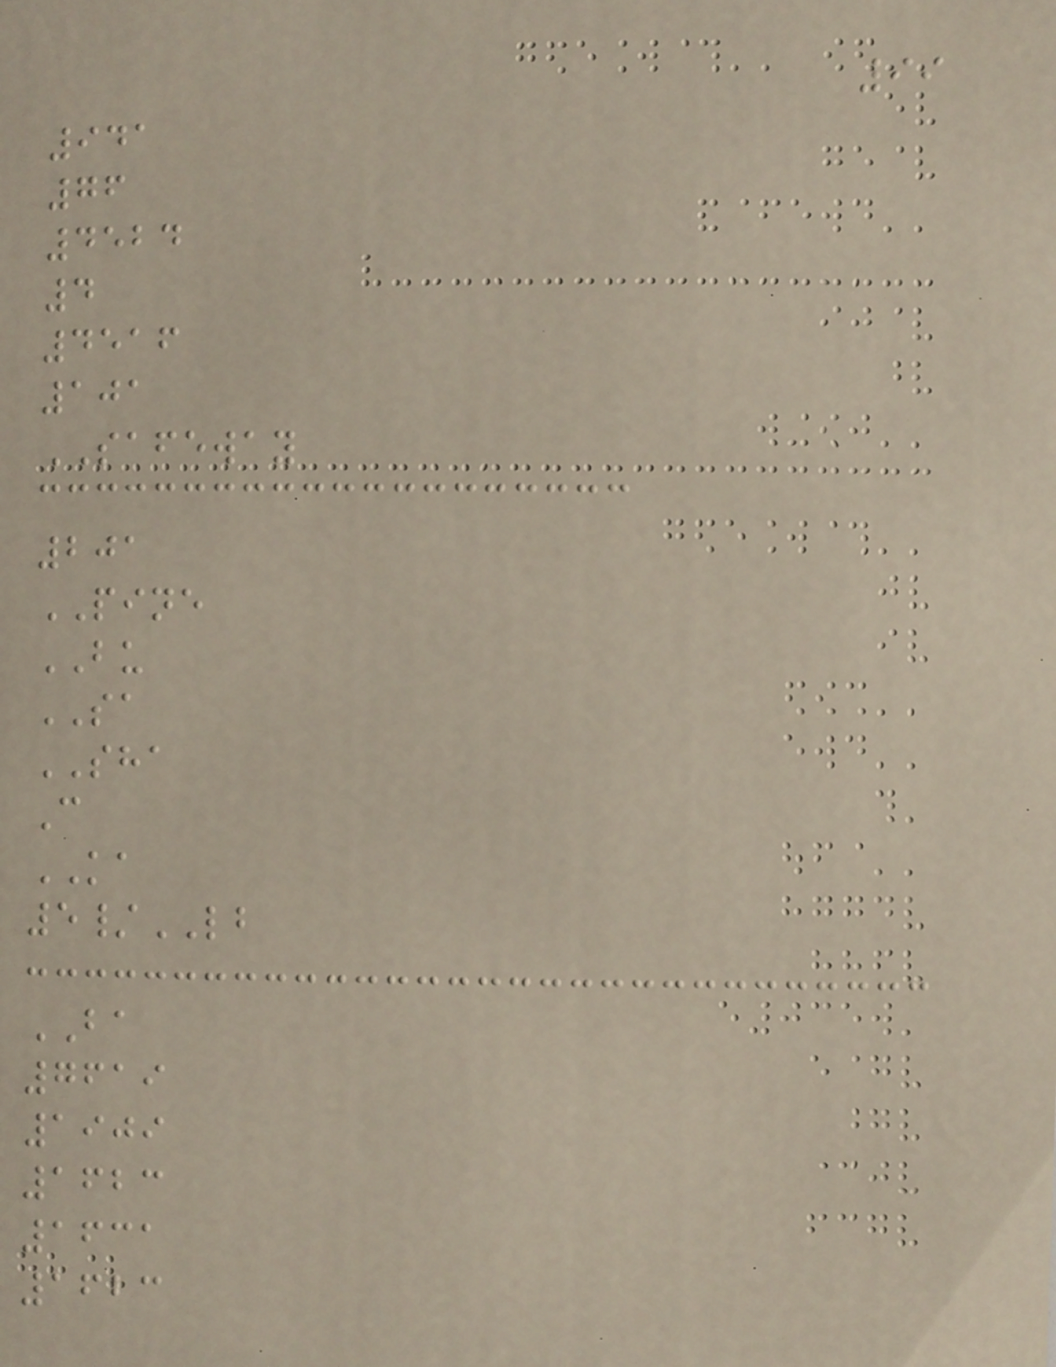99
941
76
4524
4
4516
101
SAFEWAY
201
PINE
BU
SA
SHA
C
KA
5/LB
BA
7619
1909
1623
1631
1623
